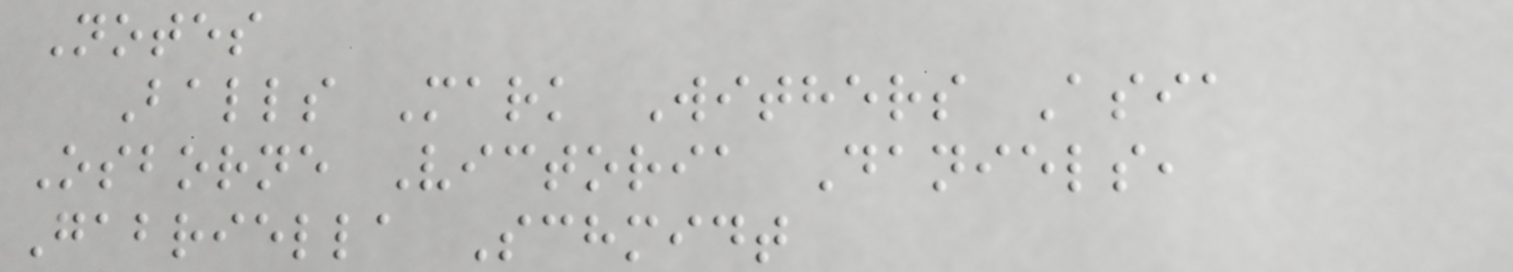Notes
Balls Mark Withers Asia
Osborne Victoria Daniels,
Gabriella Schmidt
